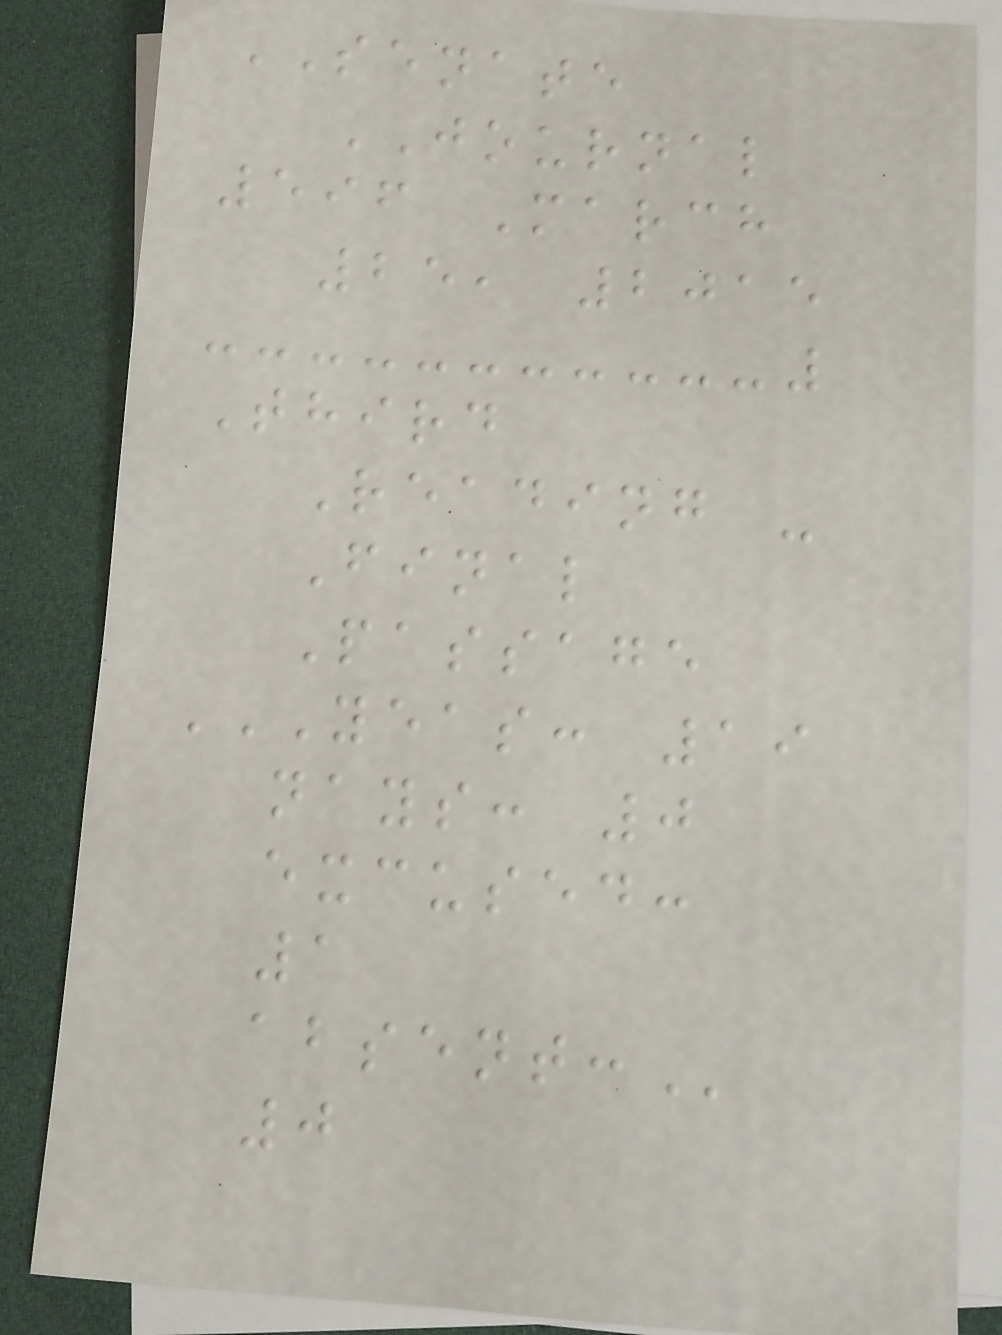SENATE
JOURNAL
596 March
25, 2015
Third
Reading -
Final
Passage
YEAS: 19
NAYS: 0
EXCUSED:
1
ABSENT:
0
